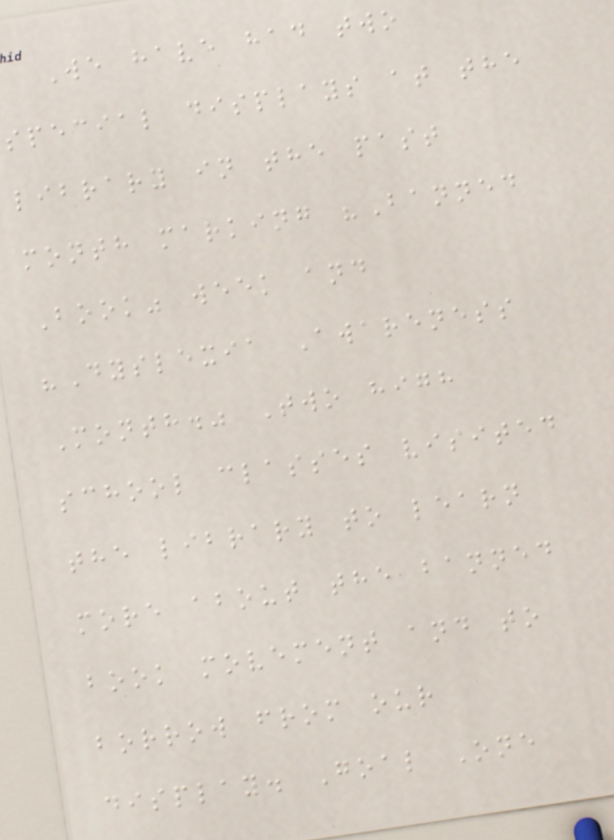We have had two
special displays at the
library in the past
month marking "Banned
Book" week and
"Dyslexia Awareness
Month." Two high
school classes visited
the library to learn
more about the banned
book movement and to
borrow from our
display. Goal One
